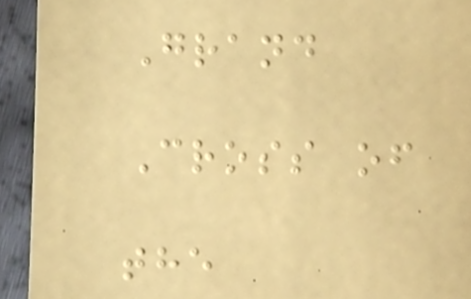Grand
Cross of
the
